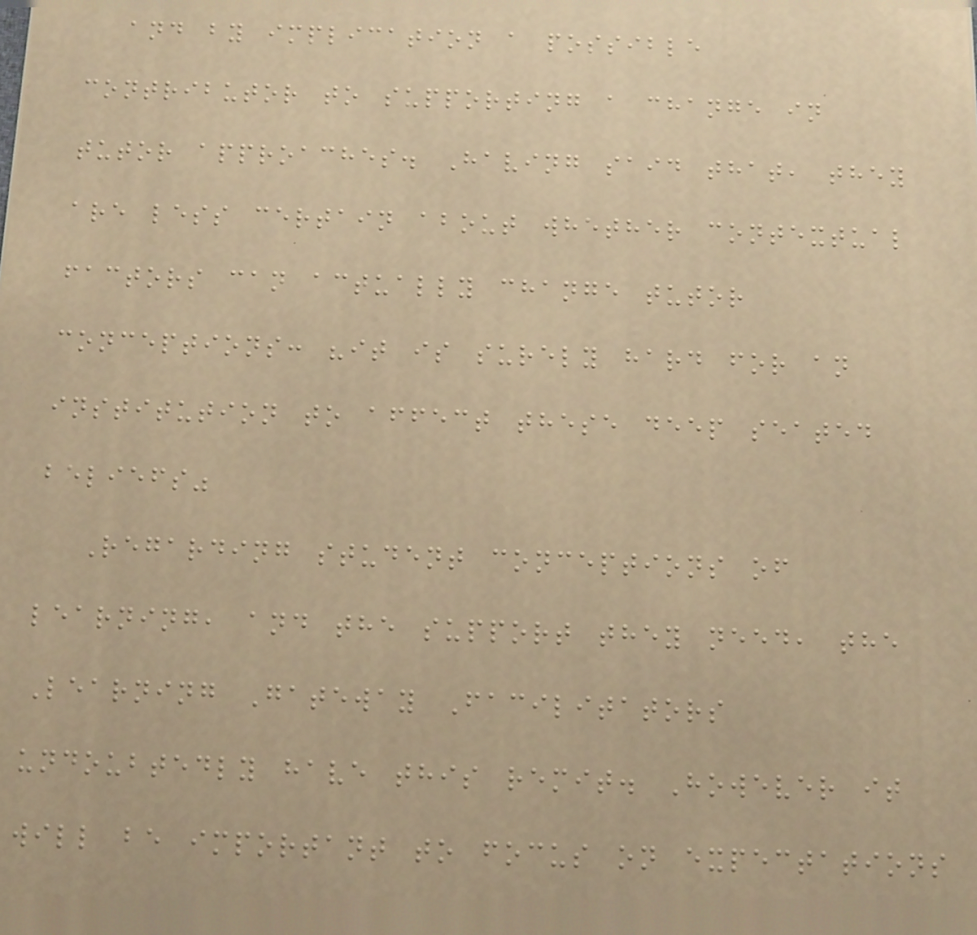and by implication a possible
contributor to supporting a change in
tutor approaches. Having said that, they
are less certain about whether contextual
factors can actually change tutor
conceptions: "it is surely hard for an
institution to affect these deep seated
beliefs"
Regarding student conceptions of
learning, and the support they need, the
Learning Gateway Facilitators
undoubtedly have this remit. However it
will be important to focus on expectations
